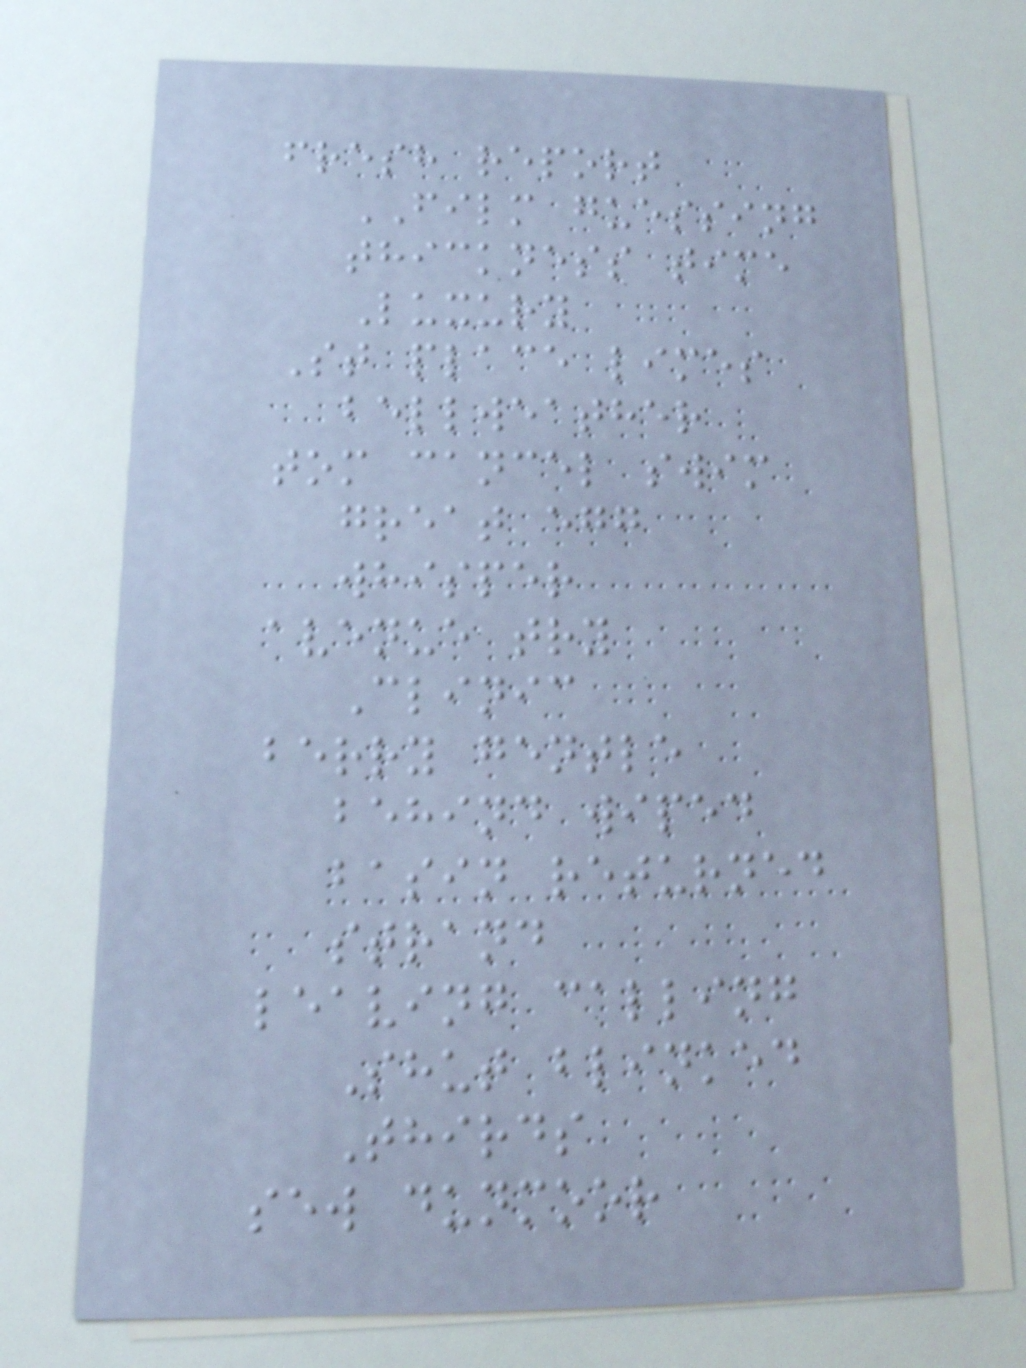fresh report
FILM guessing
thickness time
Luxury
St place limes
bellweather
tom cancel swim
great egg
whisper
avenue try
Clinic
berry gentle
behind wiped
basin returned
strand
leaving calling
Shut blinked
Thirds
sew dunmoor
